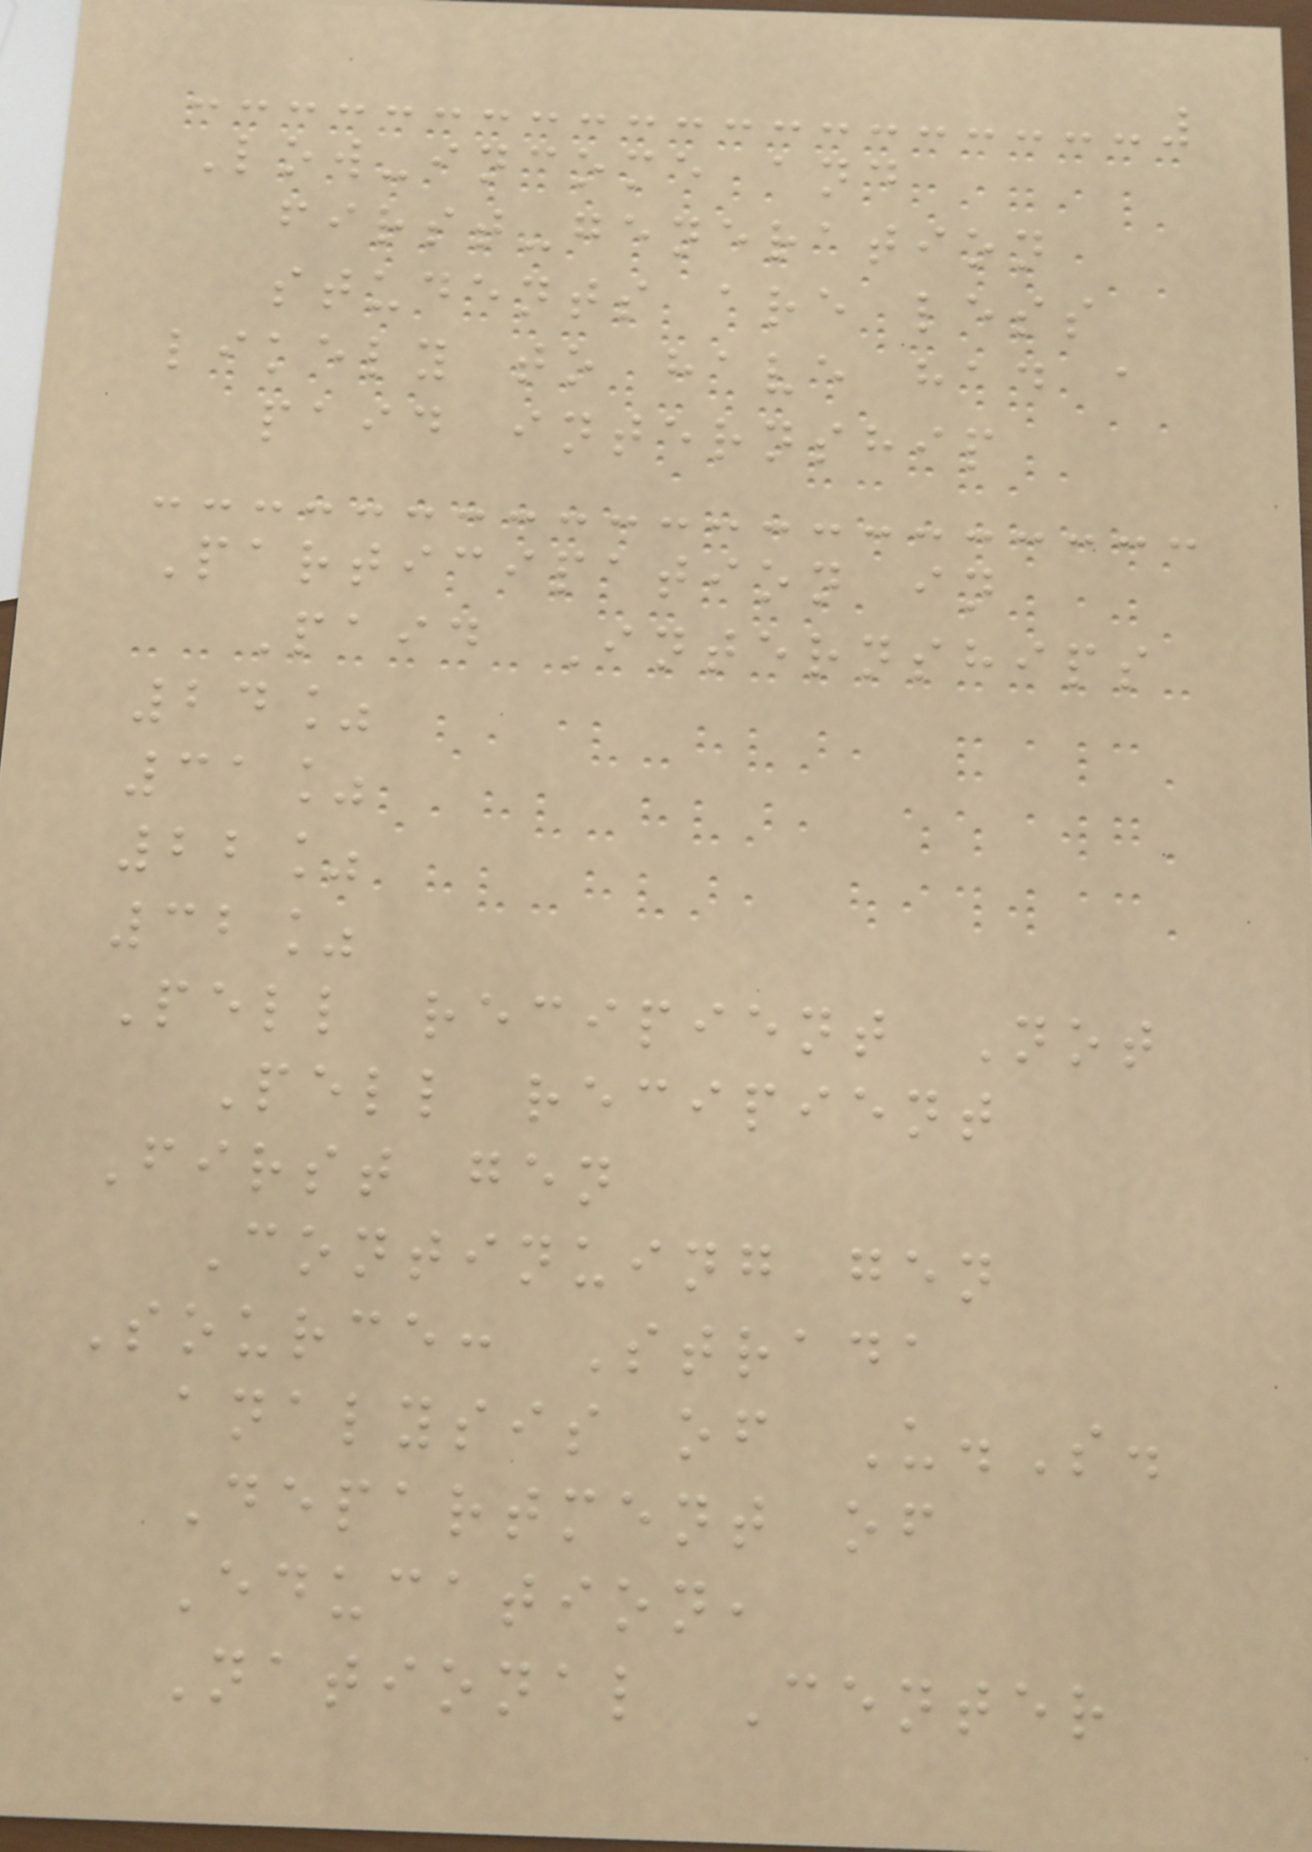Low-income and
first-generation
students are less
likely to have had a
paid internship
Participation in
Paid Internships
24%
31%
22%
32%
Pell recipient Not
Pell recipient
First gen
Continuing gen
Source: Strada
analysis of U.S.
Department of
Education,
National Center
